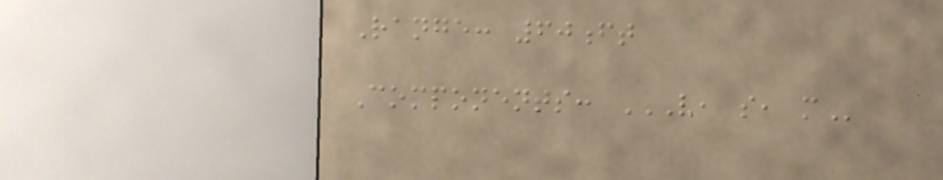Range: 60ft
Components: V, S, M
